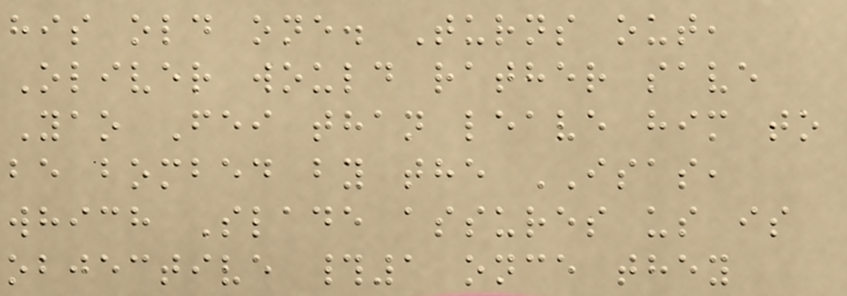his old one. Turns out,
Oliver would rather save
Yao Fei than leave him to
be bombed by the ISAS,
which Slade assures us is
objective #1 once they
